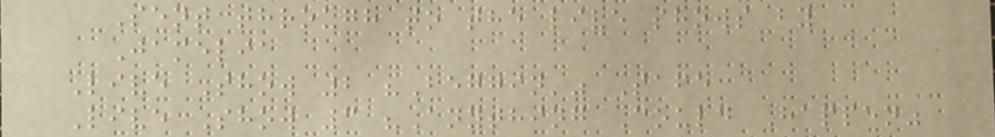Sent through to the live shows by
Jamelia
Live Show 2 "Beggin'" Safe
Live Show 3 "Anything Could Happen"
